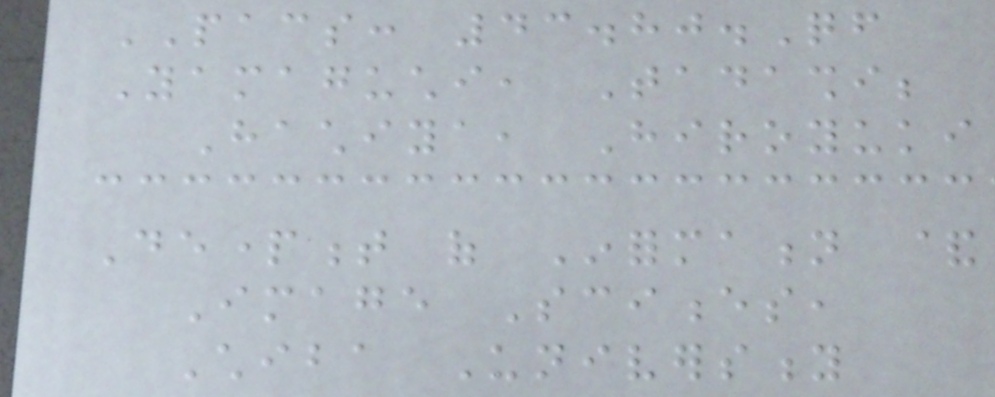PACS: 43.80.Qf
Yamaguchi, Tadashi;
Hachiya, Hiroyuki
Department of Information &
Image Sciences,
Chiba University
